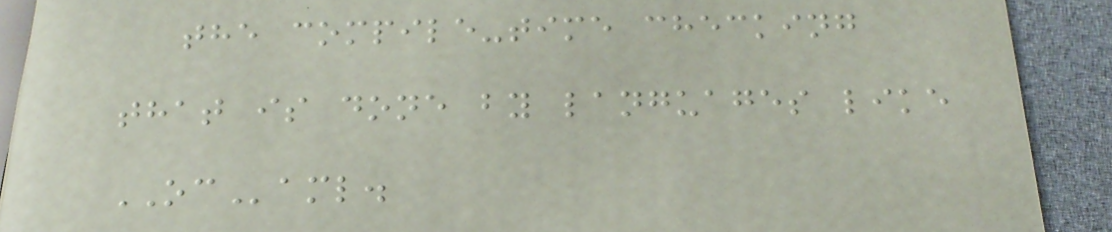the compile-time checking
that is done by languages like
OCaml.
